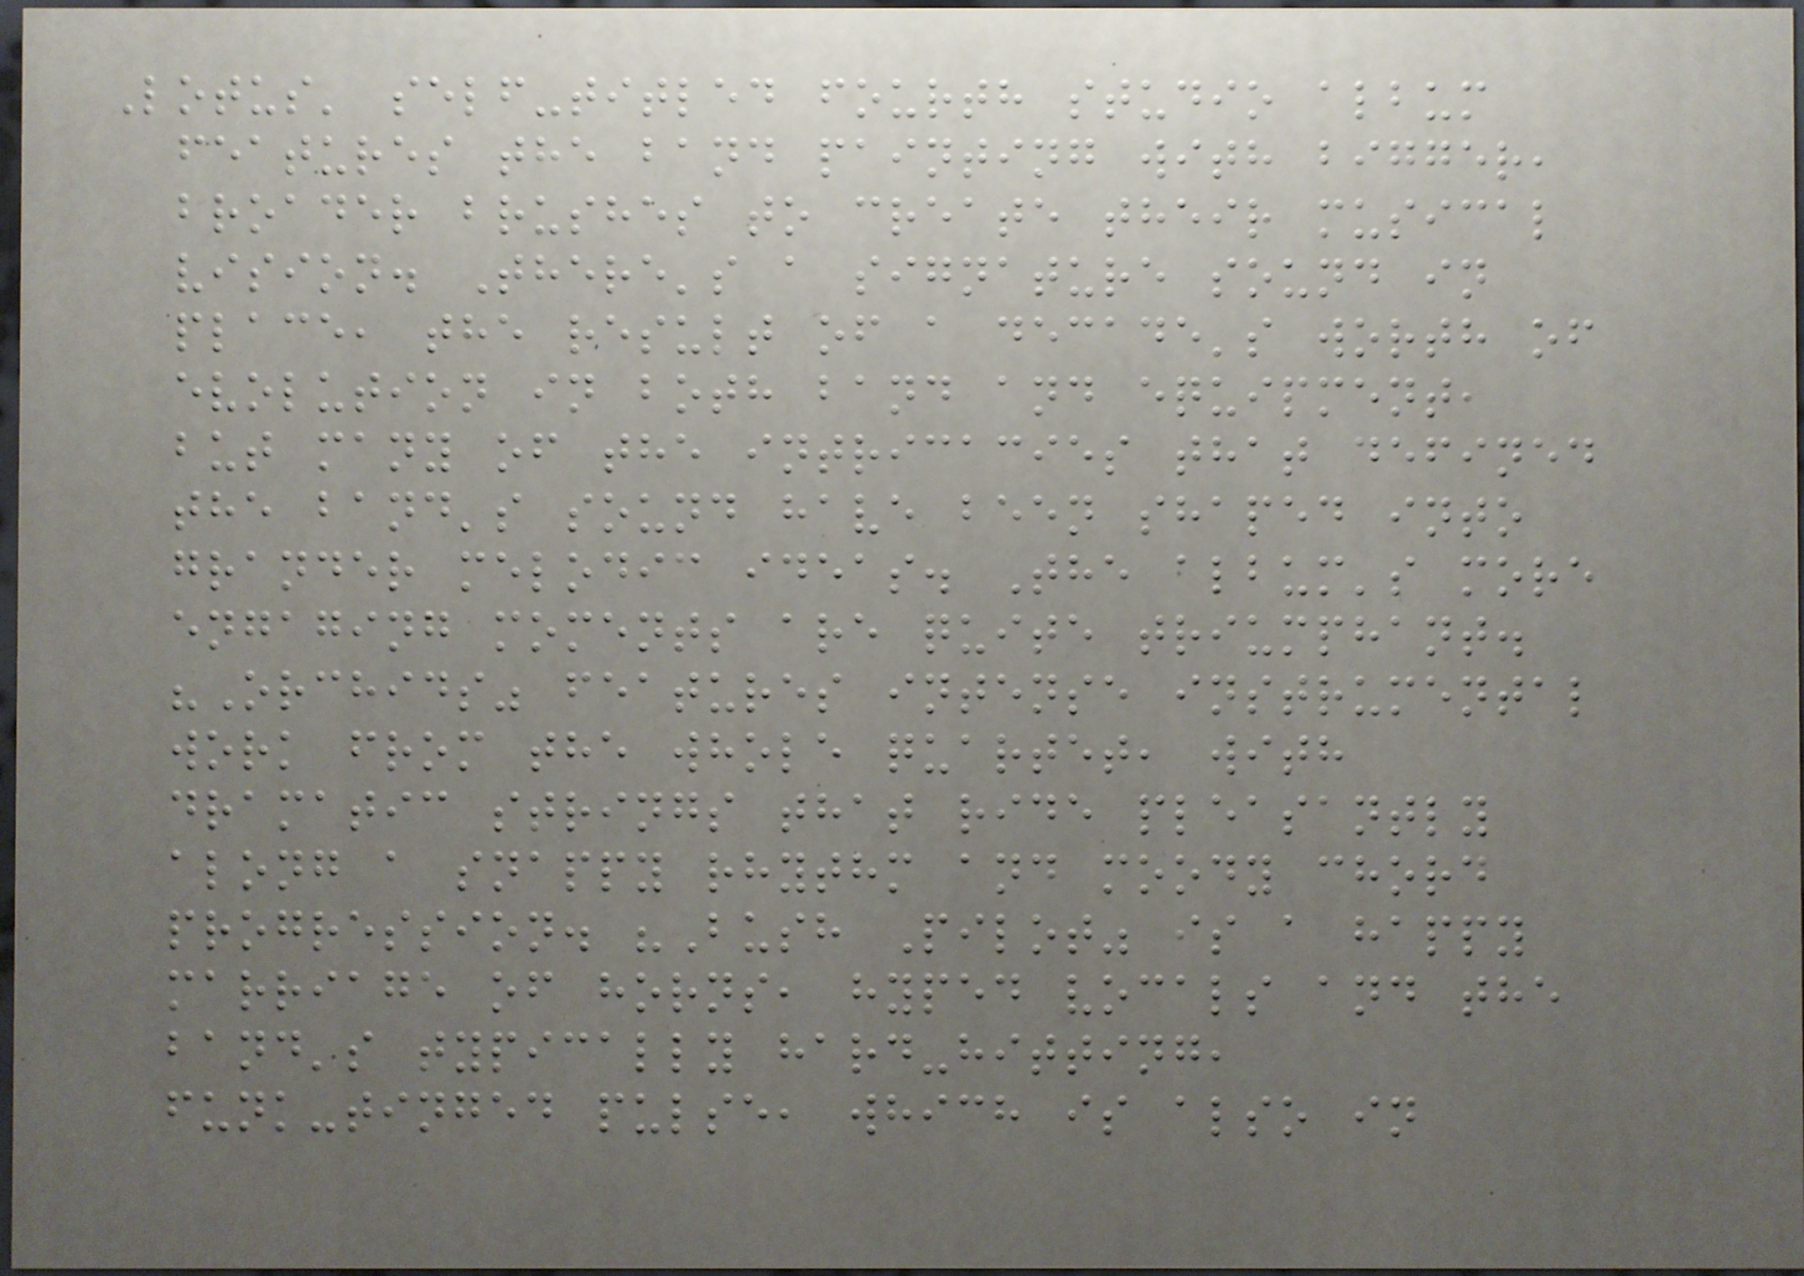Lotus' self-titled fourth studio album
features the band painting with bigger,
broader brushes to create their musical
vision. There's a signature sound in
place, the result of a decade's worth of
evolution in both band and equipment,
but many of the intricacies that defined
the band's sound have been shaped into
grander melodic ideas. The album's more
engaging moments are quite triumphant.
"Orchids" features intense instrumental
work from the whole quartet, with
dramatic strings that ride pleasantly
along a snappy rhythm and moody chord
progression. "Bush Pilot" is a happy
marriage of horns, hyped vocals and the
band's typically hard-hitting,
funk-tinged pulse, which is also in
